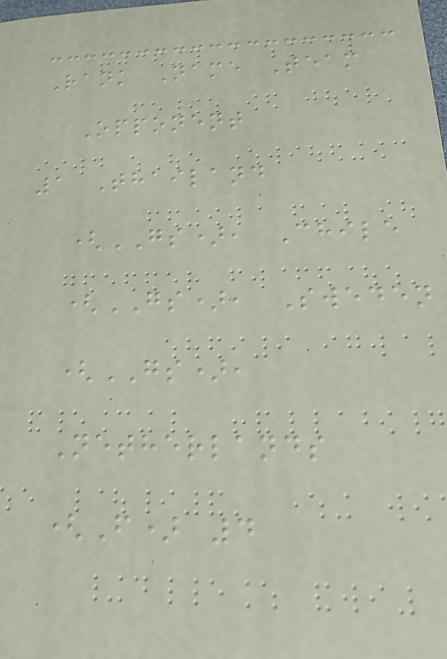Rank Name Team
Opponent
1 Thailand
(GS), Chile
(GS), Sweden
(GS),
Netherlands
(F) 4
